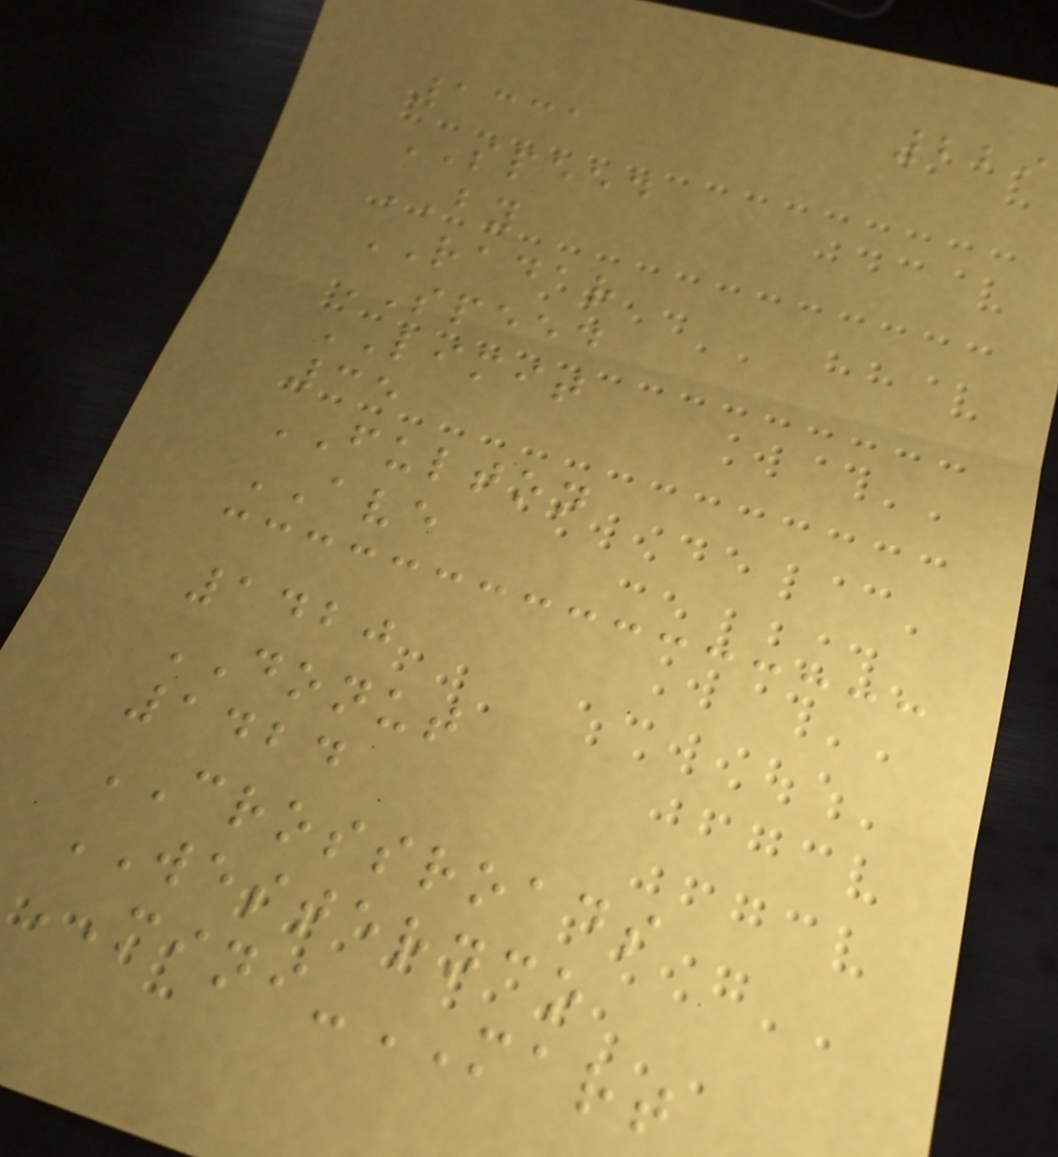229
1331
SPEED
BY
RADAR
SPEED
LIMIT
35
FULTON
AVE
1420
DONUT
1424
CROSSROADS
WESTERNCO
MINI-MART
